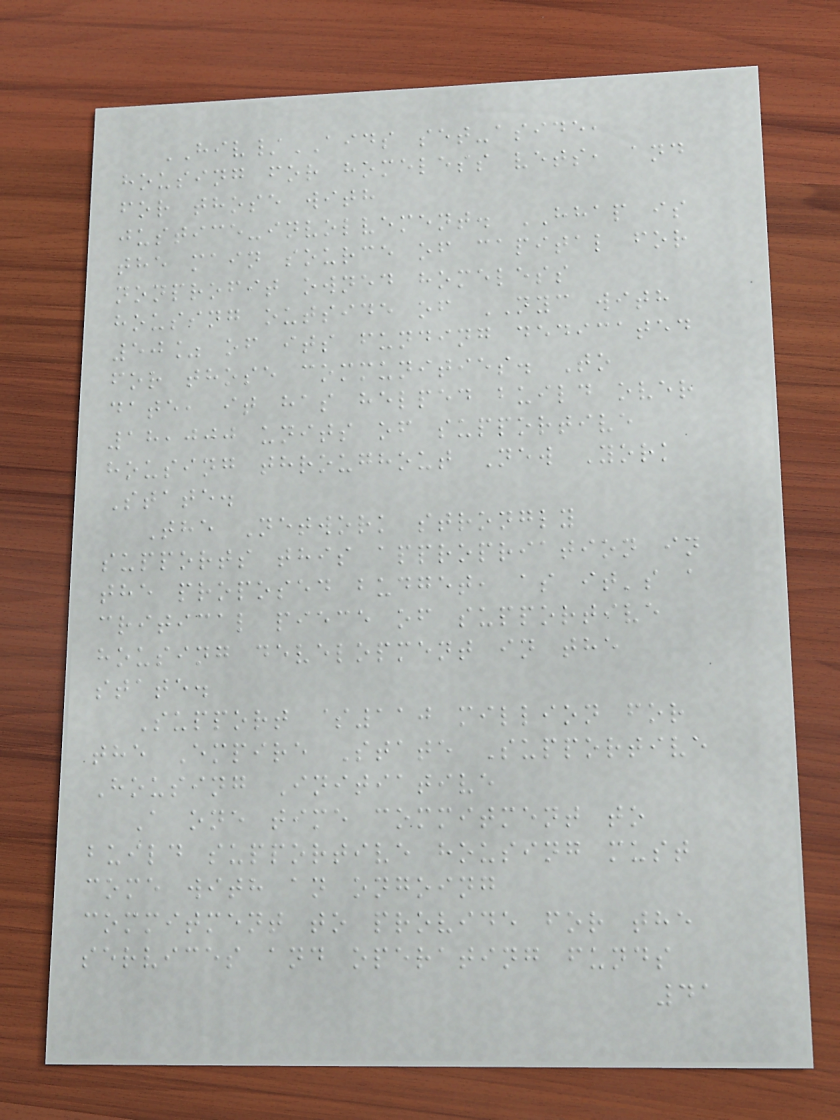HIV/AIDS set-aside,
housing for homeless vets, and
for those with
justice-involvement. HHAP is
the main source of capital for
nonprofit owned homeless
housing outside of NYC with
50% of its funding dedicated
for those communities. To
date, it has helped build over
18,000 units of supportive
housing throughout New York
State.
The Network strongly
supports this appropriation in
the proposed budget, as it's a
critical piece of supportive
housing development in the
state.
Support $110 million for
the Empire State Supportive
Housing Initiative
A one time commitment to
build supportive housing must
come with an ongoing
commitment to provide for the
services and operating funds
41
